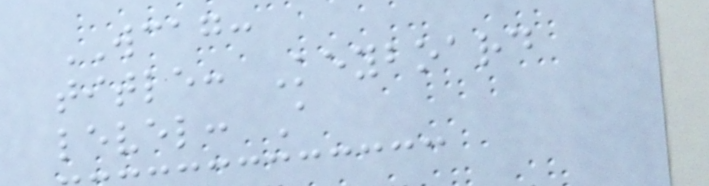WCAG:
title: Keyboard
level: A
